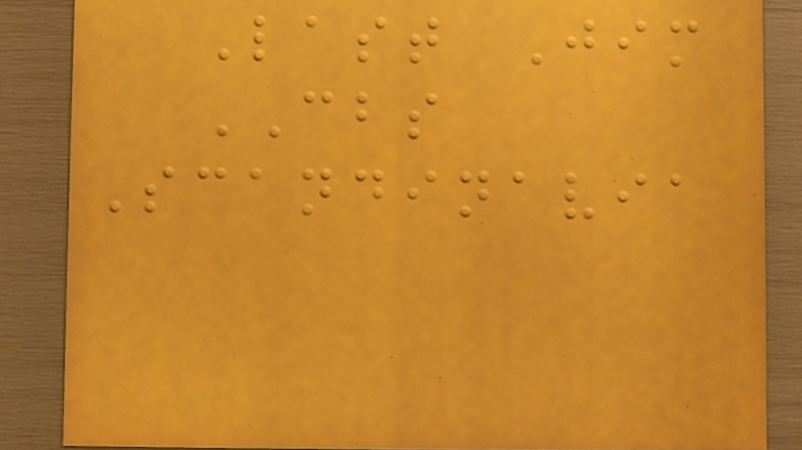Last Jim
CBS
Scandinavia
